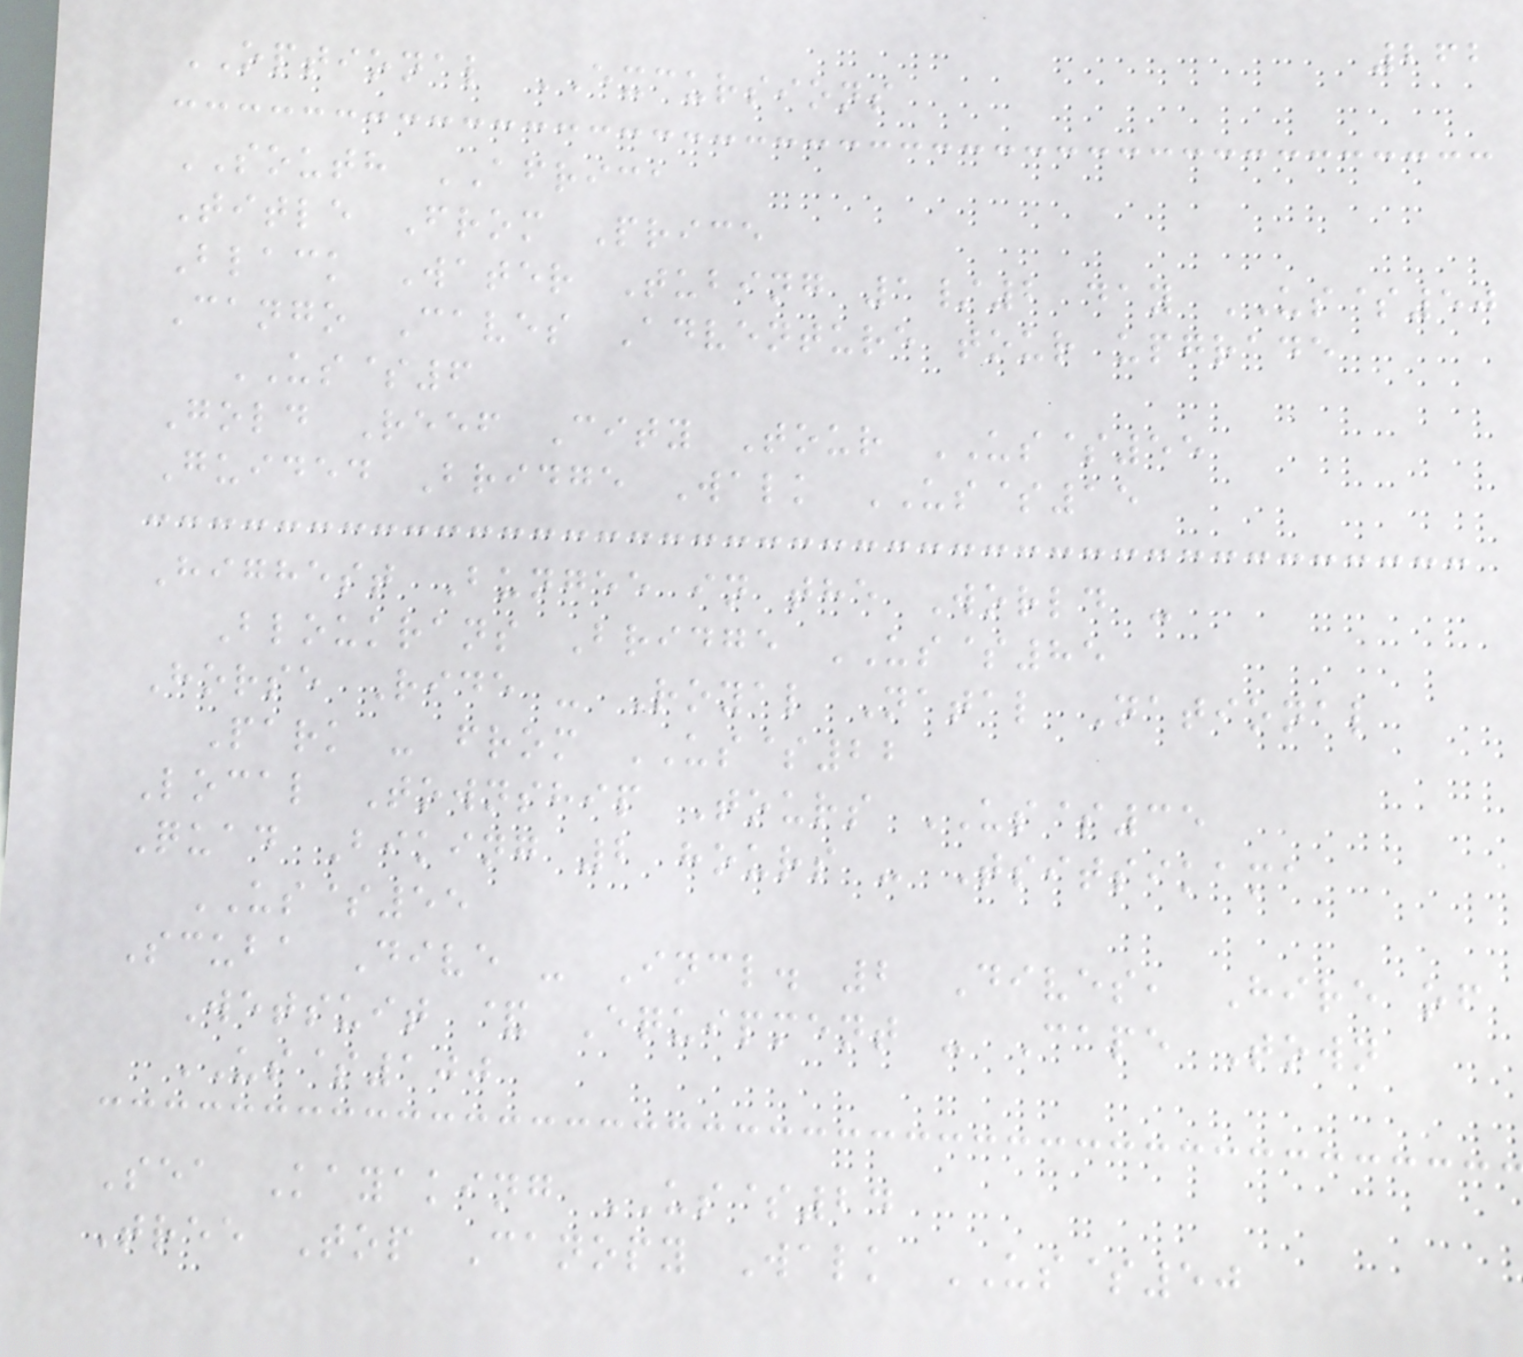262
OPTIONAL EXCURSIONS
SOUTH AFRICA
Title From Price
Black Water Tubing 1/2 day US$50
Cango Caves Adventure tour upgrade
US$6
Gold Reef City Tour US$55
Guided Bridge Walk US$15
Highest Bungee in the World -
Bloukrans Bridge US$85
Horse Ride - Royal Natal National
Park - from US$22
Local Township Tours US$35
Quad Biking 2 hours - Tsitsikama
US$55
Scuba Dive - Incl. 2 Dives, Hire of
Wetsuit & Equipment - Cape Town
US$100
Sea Kayaking US$24
Tree Top Canopy Walk US$50
